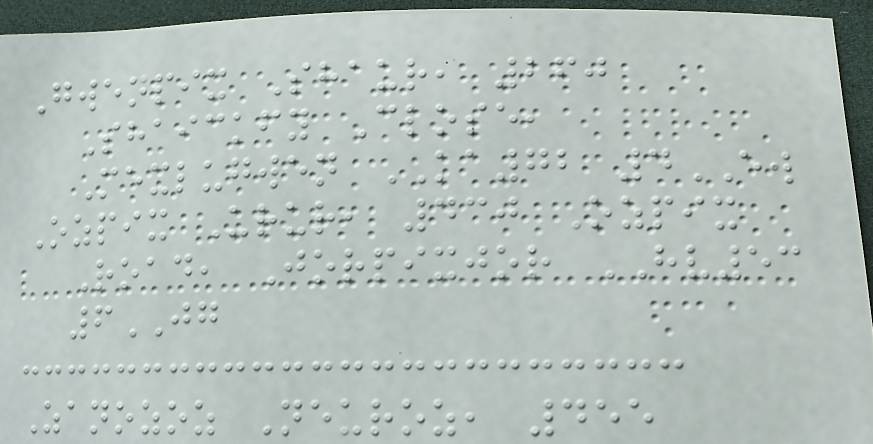Gwenpix Shaur, 260
Shaickfy Close,
Mexlugwen KA72 4EW
Ozpix Urur, 430 Ozpix
Road, Jorpixjor HV53
6JG
Zanozoz Neuroz, 455
